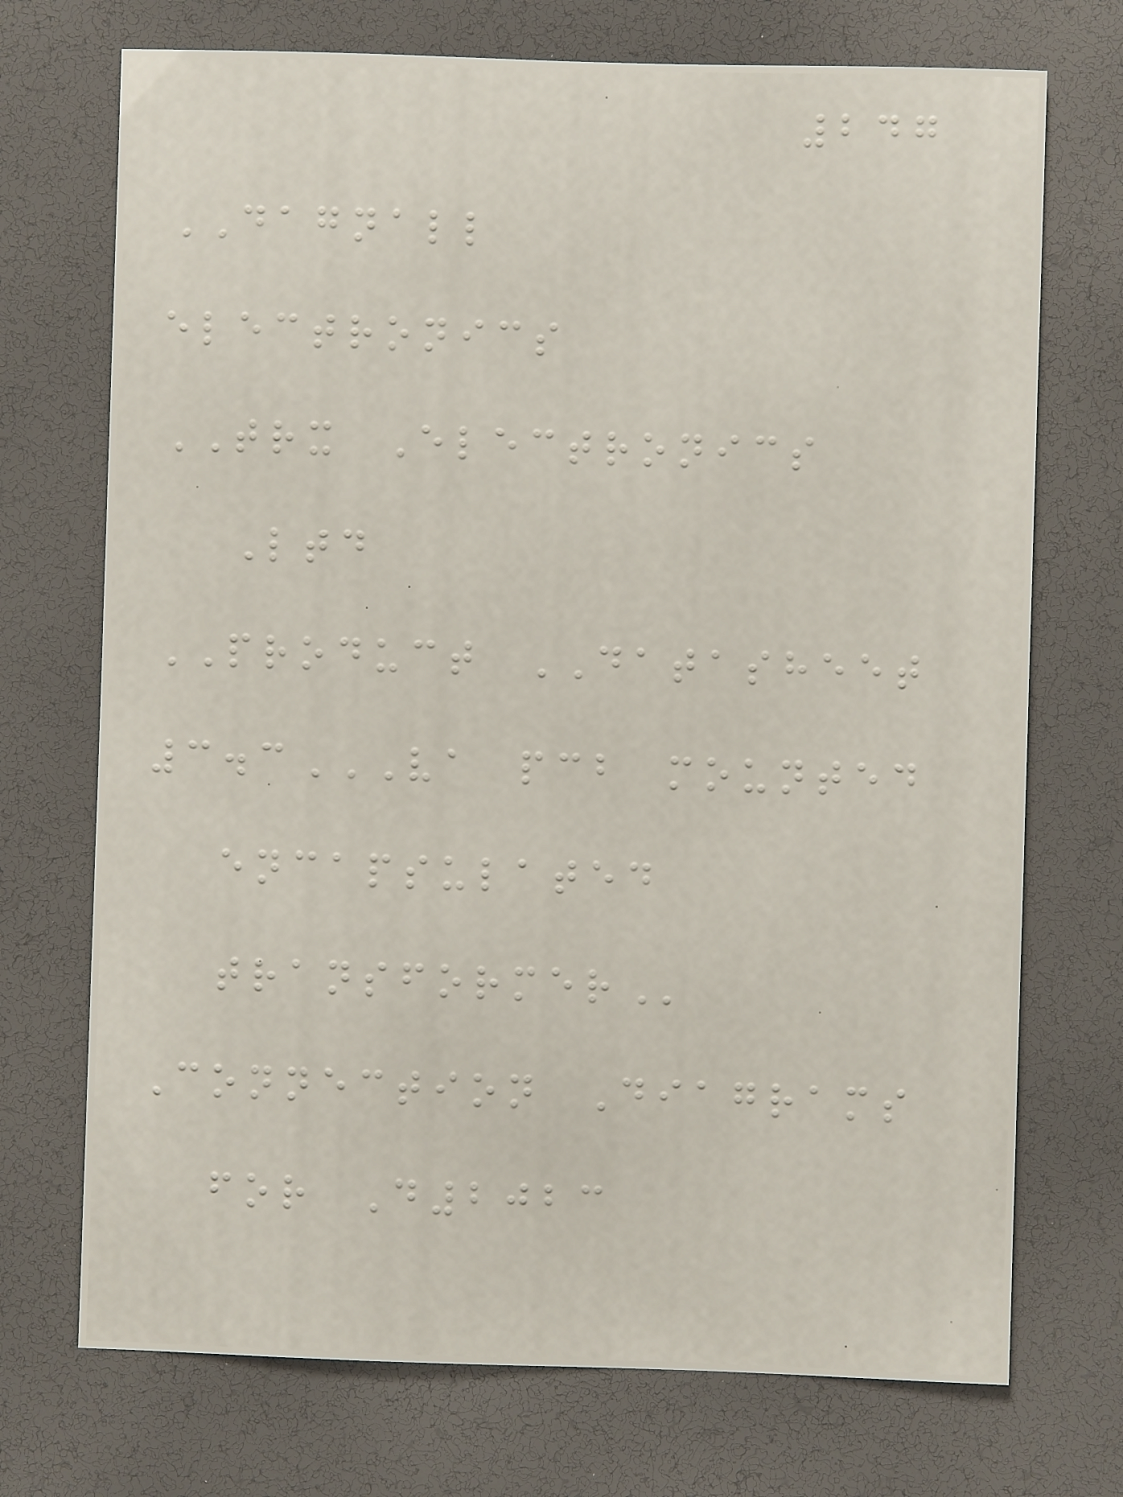247
DAGNALL
electronics
TRX Electronics
Ltd
PRODUCT DATASHEET
3.3VA PCB MOUNTED
ENCAPSULATED
TRANSFORMER
Connection Diagrams
for D2023
